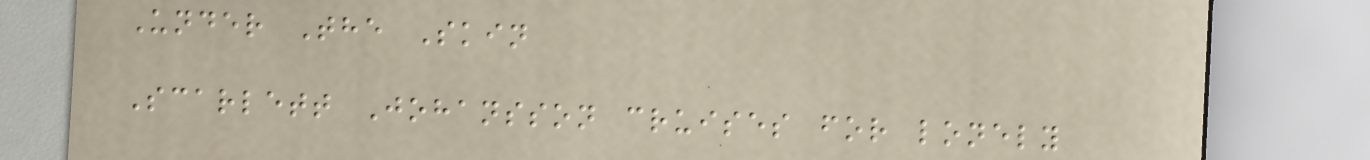Under The Skin
Scarlett Johansson cruises for lonely
